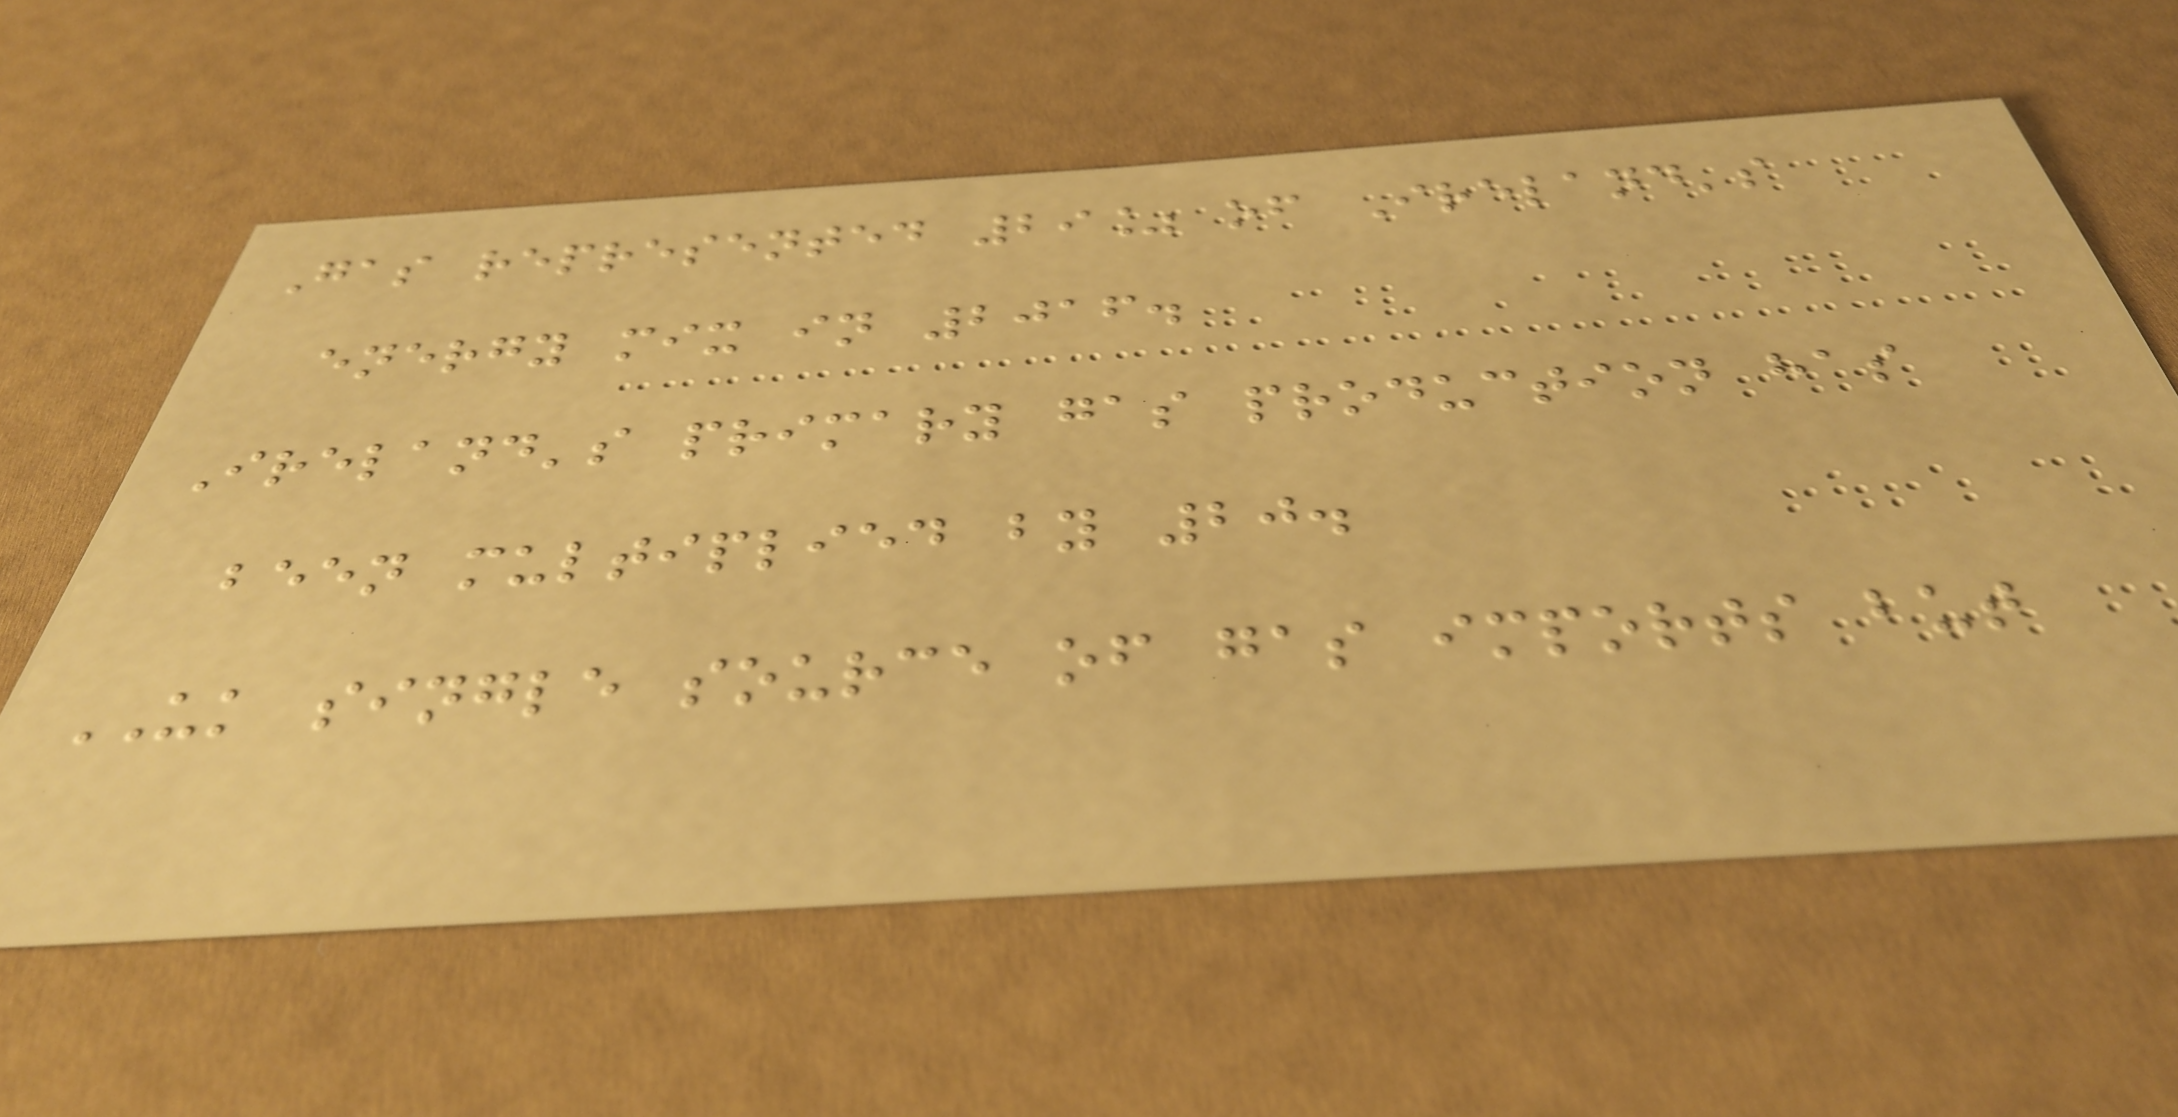Gas represented 29% of Ireland's
energy mix in 2016.
Ireland's primary gas production has
been multiplied by 20.
UK single source of gas imports but
